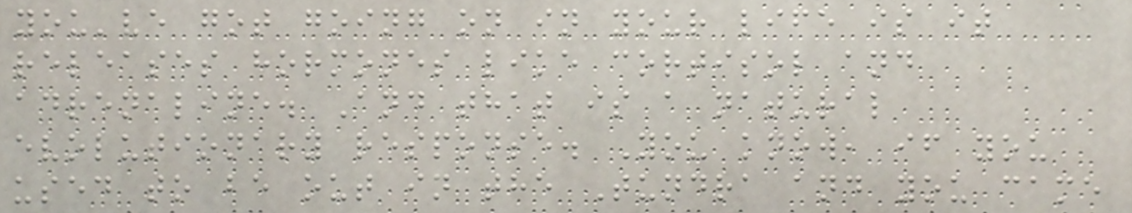you've got going on in your life is it
releases hormones like cortisol and
adrenaline. And that is a natural
evolutionary response. You know, if you
used to be out in the Tundra and you came
